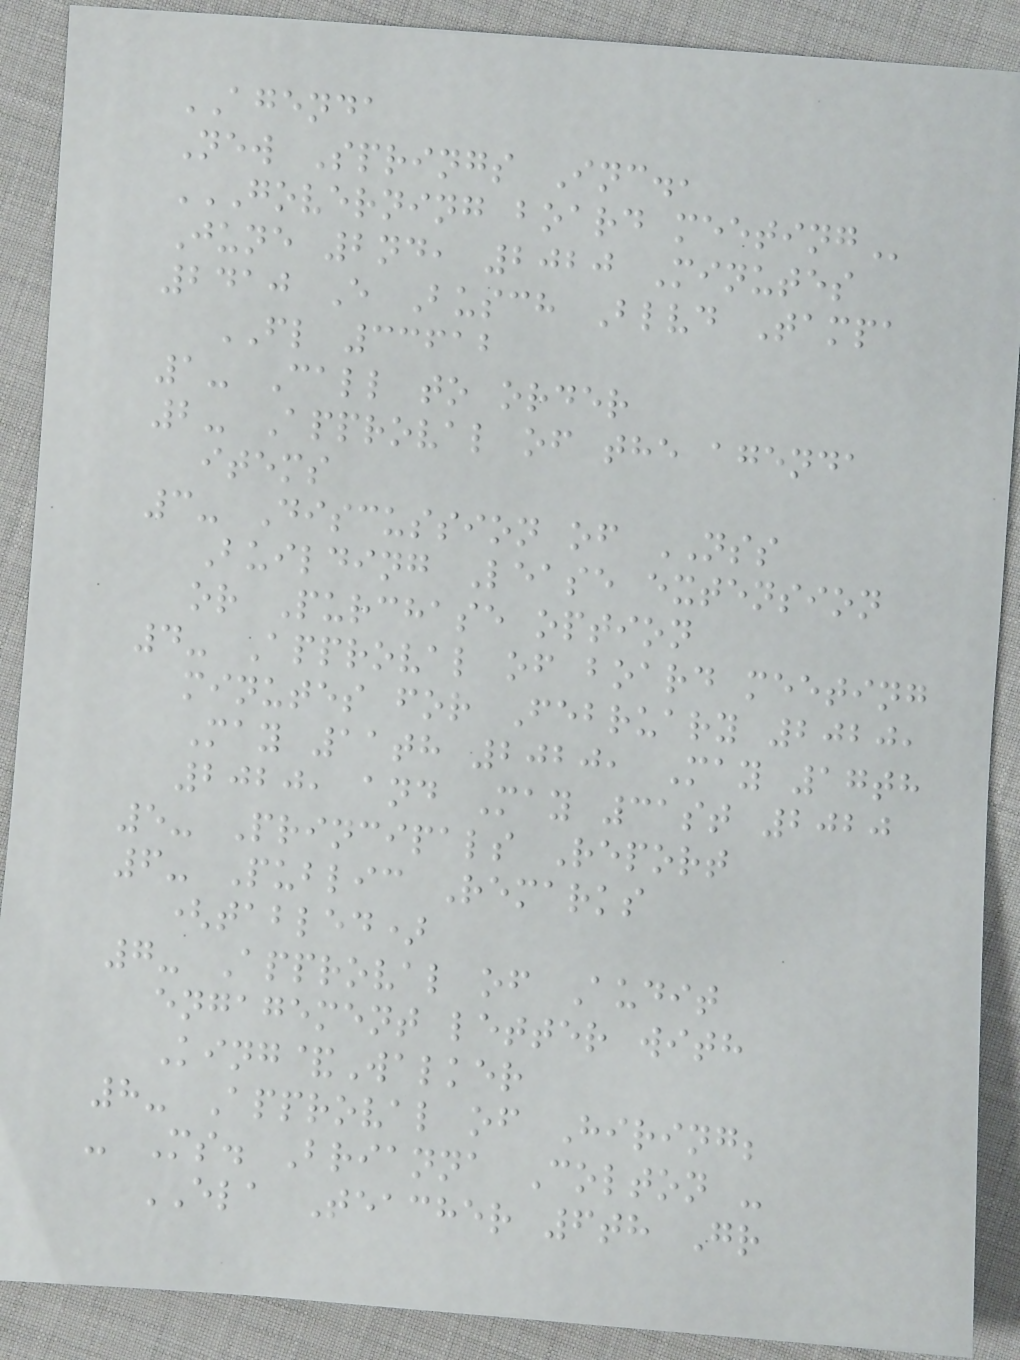AGENDA
New Springs Inc.,
GOVERNING BOARD MEETING
June 2nd, 2020 Minutes
2410 E Busch Blvd Tampa
FL 33612
1- Call to order
2- Approval of the agenda
items
3- Discussion of NSS
Building Lease extension
or Purchase option
4- Approval of board meeting
minutes for February 2020,
May 11th 2020, May 17th
2020, and May 31st 2020
5- Principals Report
6- Public Remarks
(tabled)
7- Approval of Audit
engagement letter with
King&Walker
8- Approval of Hiring;
- Ms. Brianna Colton -
ELA Teacher 6th Gr
